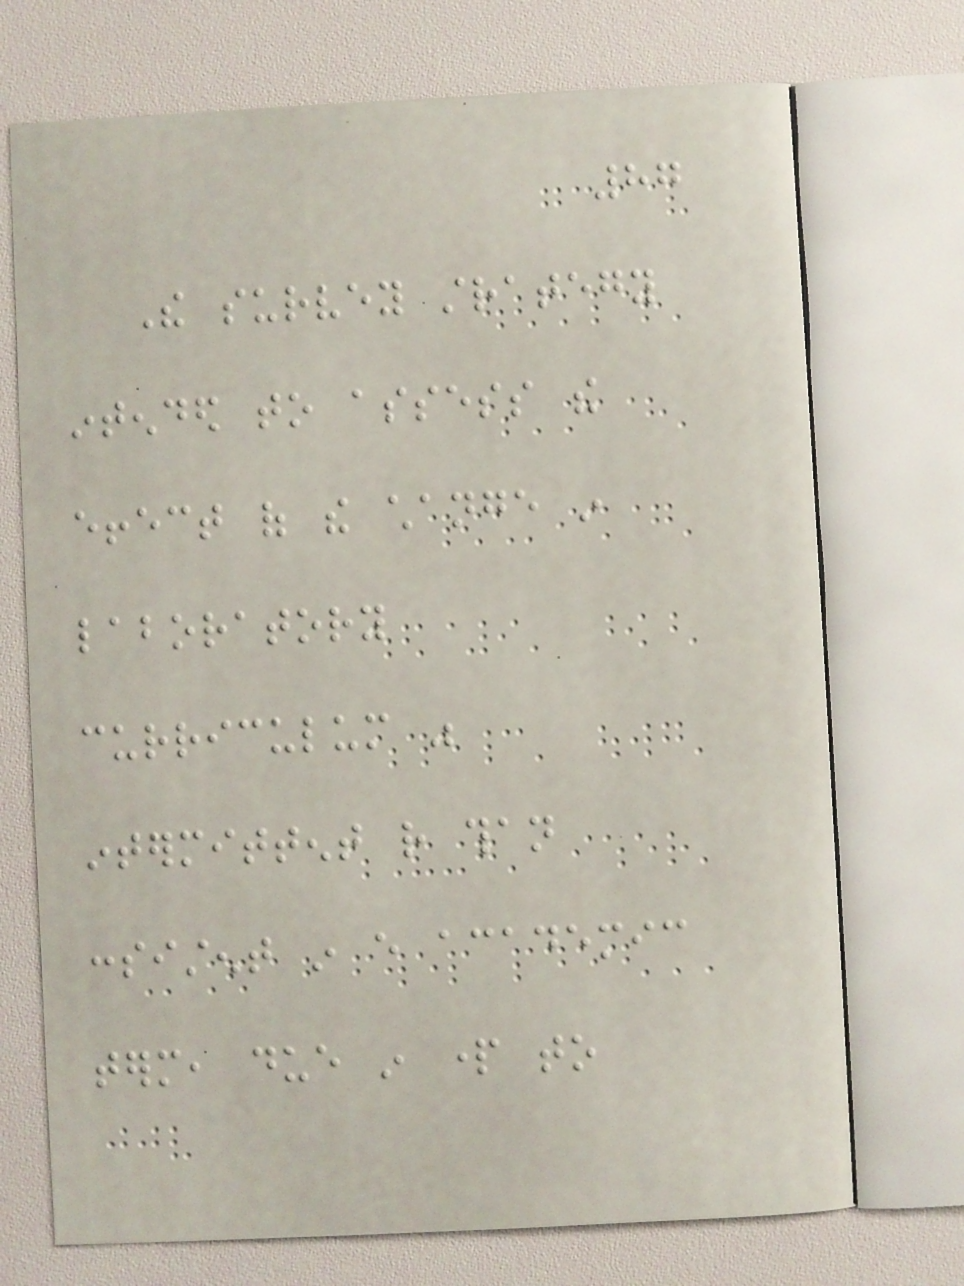87
The survey strategy
intended to assess the
effect of the change in
laboratory
curriculum was
intermittent rather than
consistent in every academic
term, due in part to
